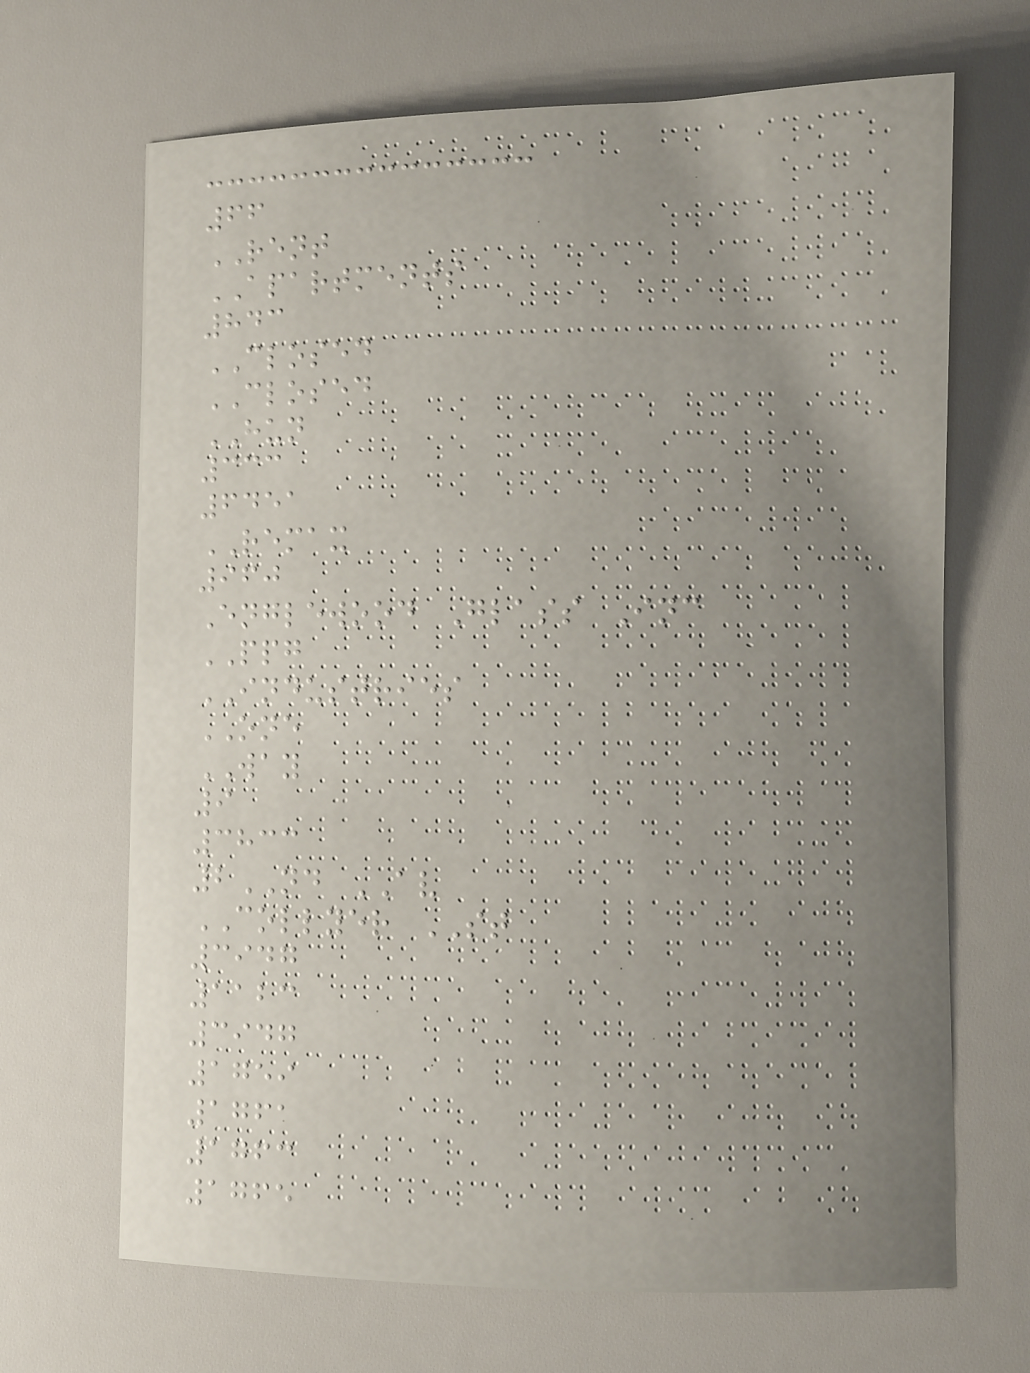66
RENT
APARTMENTS
843
CLOSED
CLOSED
HUN
333
6451
REMAX
960
Englewood Glass Inc
PPG
INDUSTRIES
ONE
WAY
9
3833
2ND AV
COLLYER ST
3947
1123
3947
1759
1761
1763
1765
